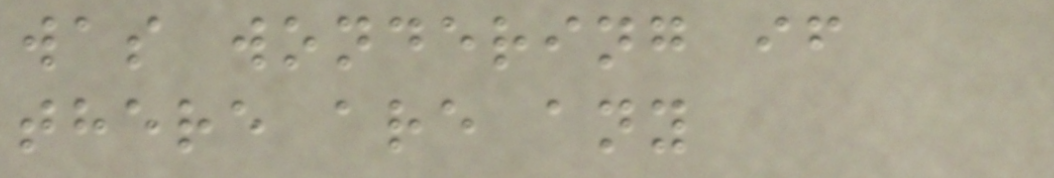was wondering if
there are any
